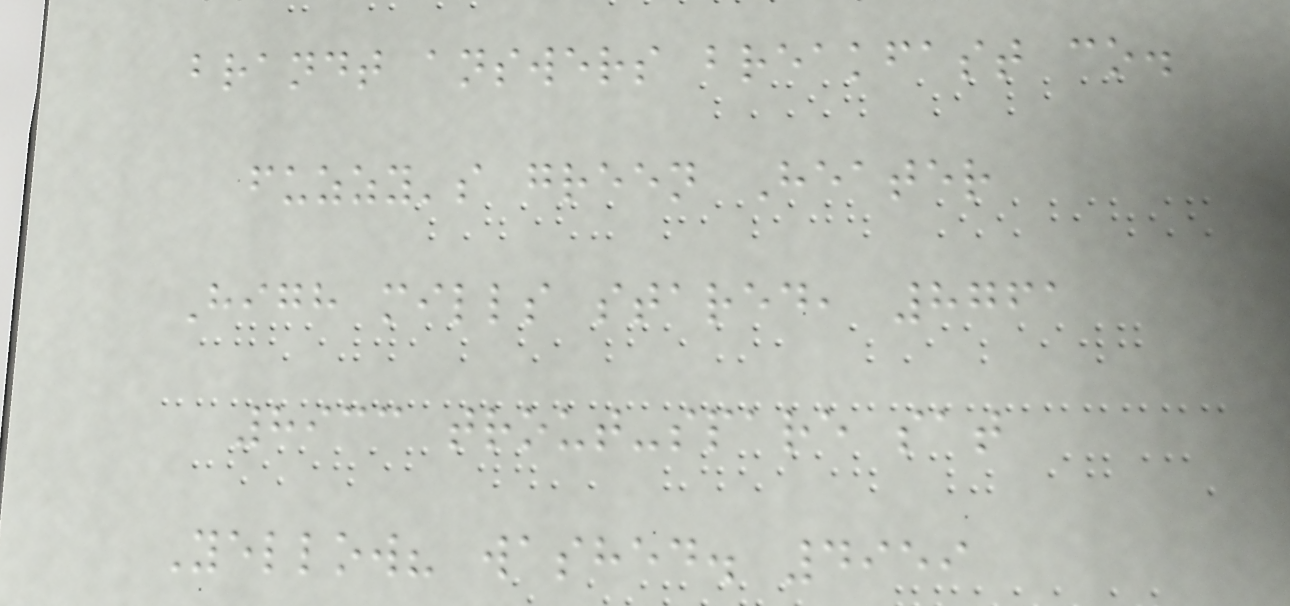brandt answers breakfast co.
fuzzy's green Heater
High mills stared, 8761
8933 trout-spare sat
Yellow? washed. 4959
